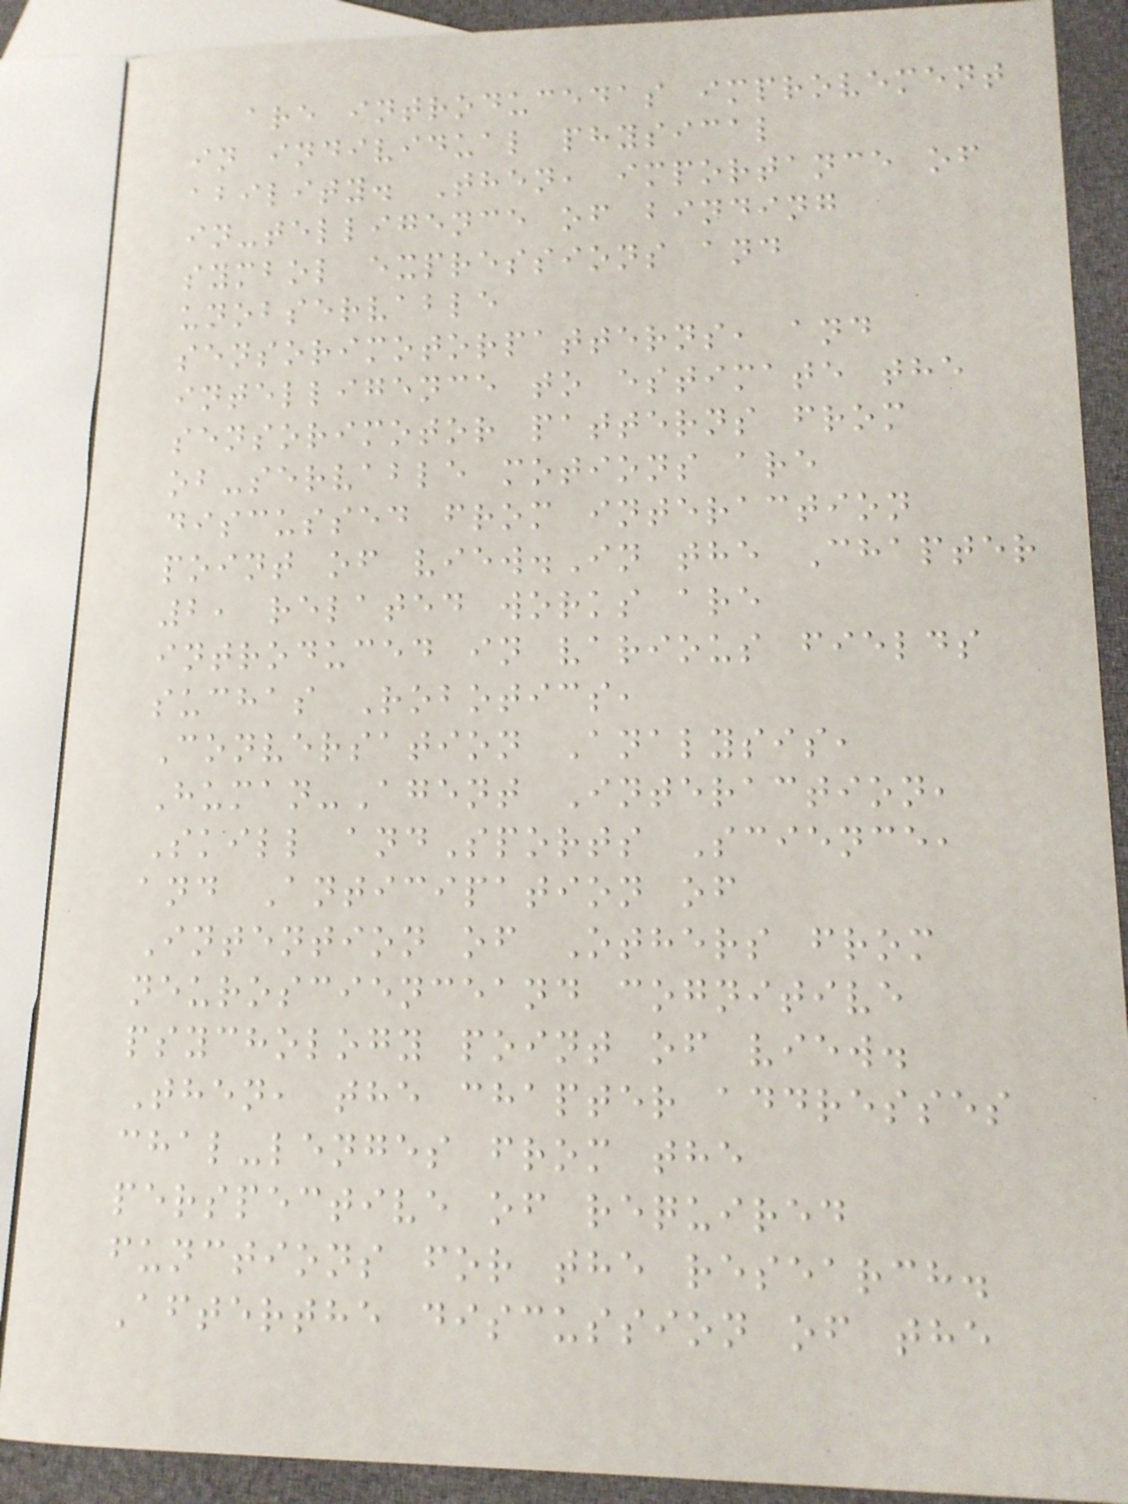are introducedas improvement
in individual physical
ability. Then, importance of
in-telligence of binding
symbol expressions and
unobservable
sensorimotorpatterns, and
intelligence to estimate the
sensorimotor patterns from
ob-servable motions are
discussed from interaction
point of view.In the Chapter
2, related works are
introduced in various fields
suchas Robotics,
Conversation Analysis,
Human-Agent Interaction,
Skill andSports Science,
and Anticipation of
Intention of Others from
neuroscienceand cognitive
psychology point of view.
Then, the chapter addresses
chal-lenges from the
perspective of required
functions for the research.
Afterthe discussion of the
